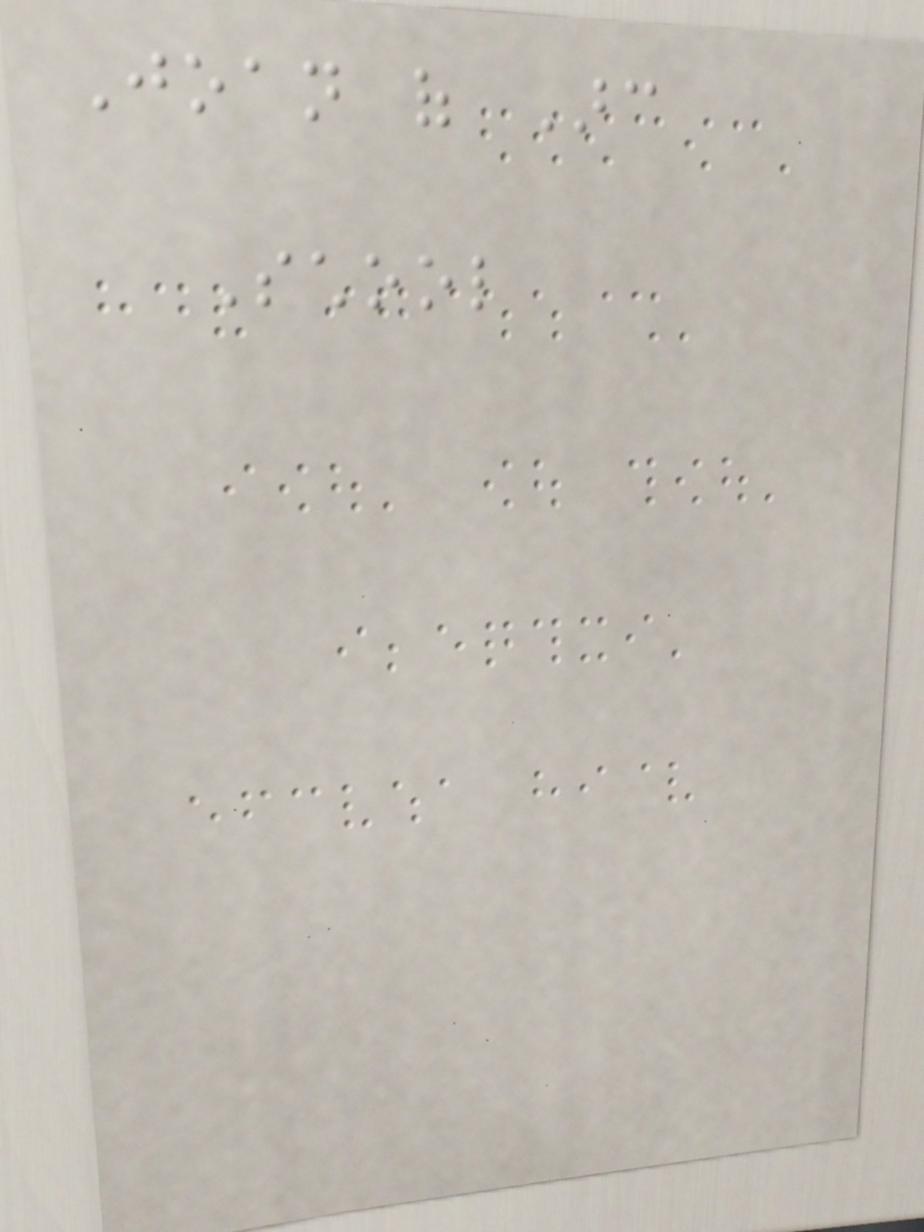Joan of Arc
School
